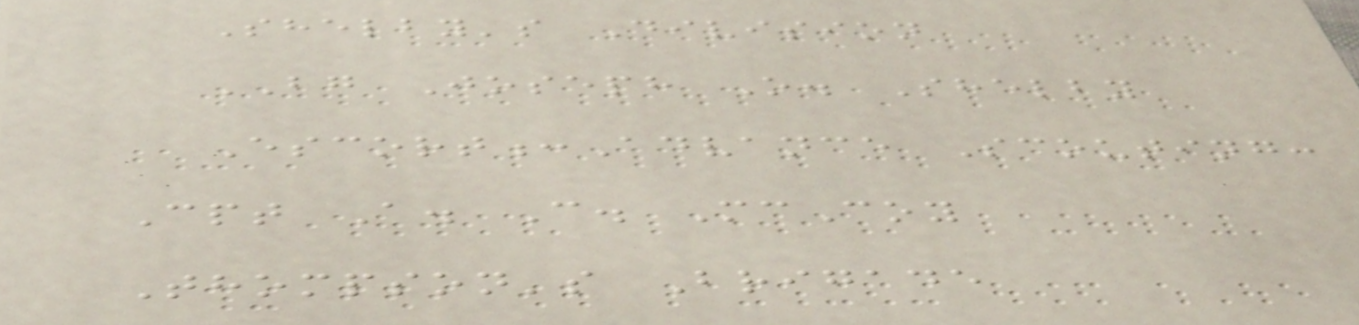Shelby's Division
BG Joseph O. Shelby
Escort:Advance Scouting:
Cpt A. C. McCoy
Thompson's Brigade
